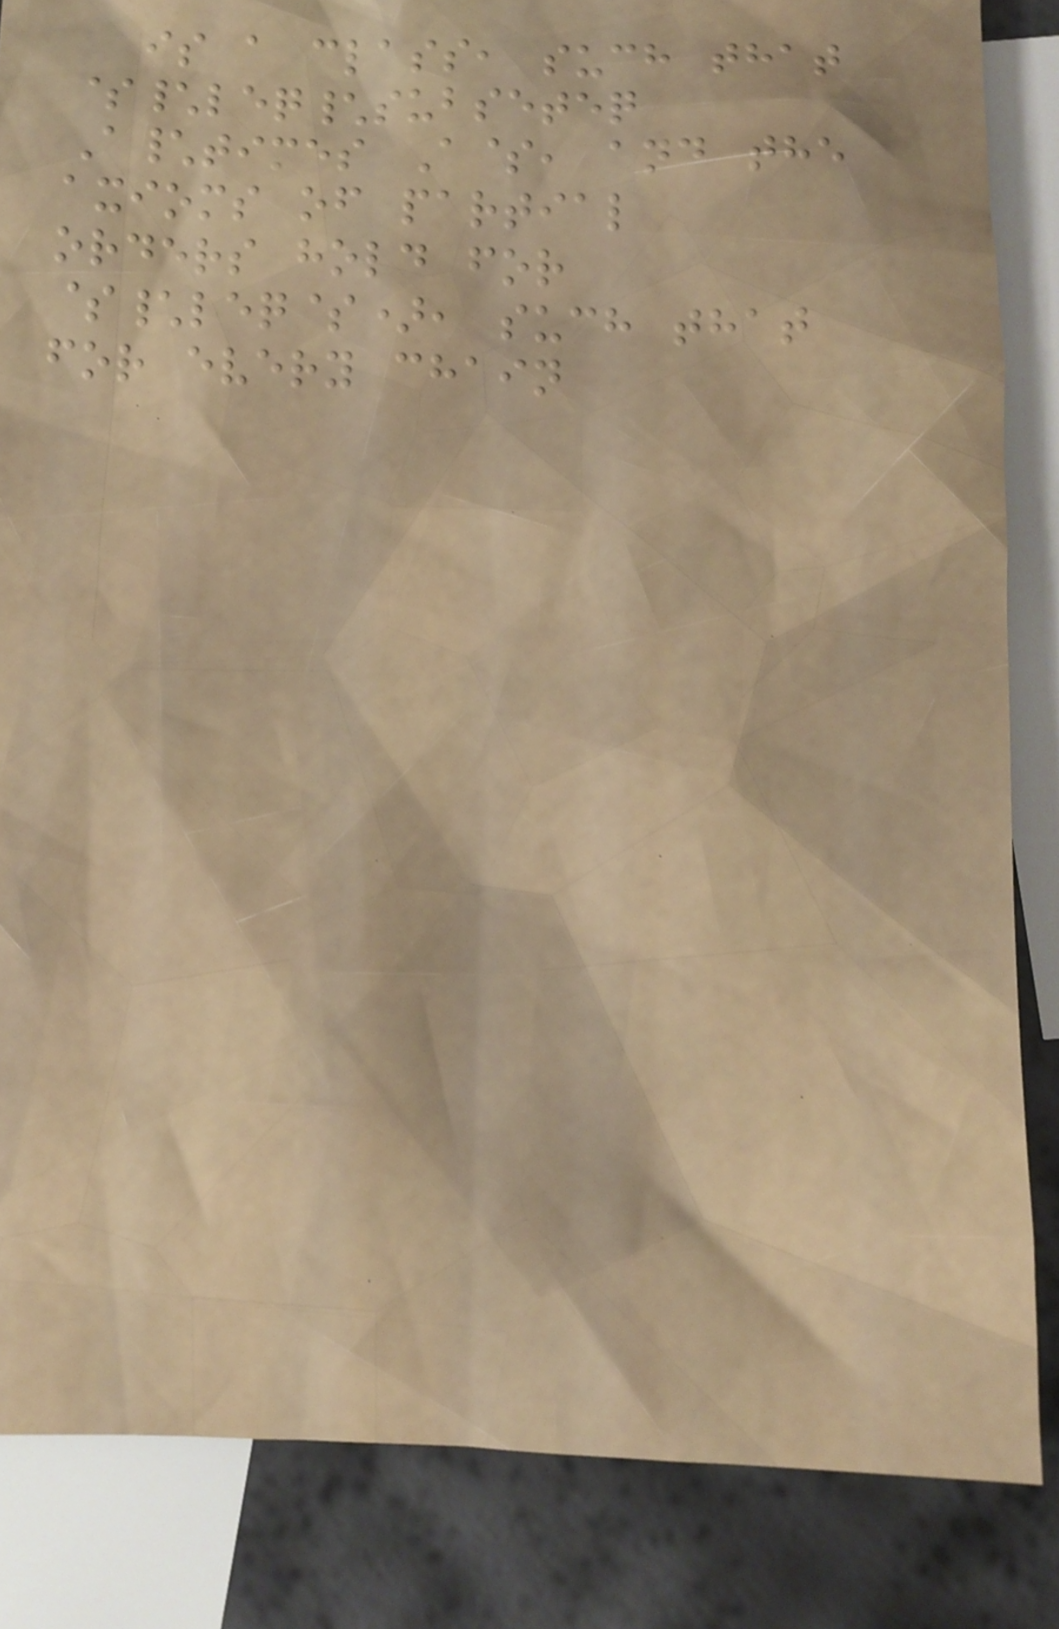is a class, such that
$\leq\subseteq
A\times A$, and the
axioms of partial
orders hold for
$\leq$), such that
for every chain
